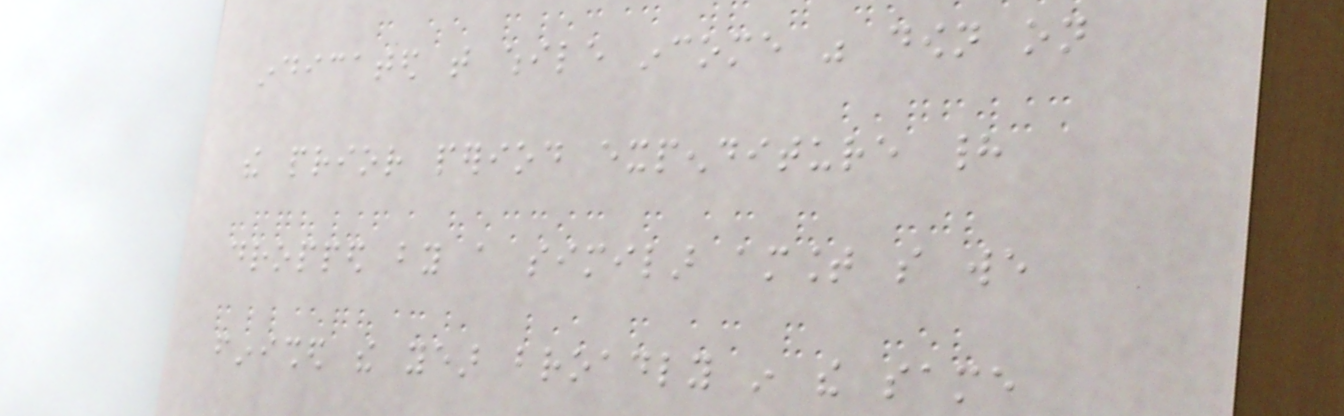indicated that while income was down on
the prior period expenditure had
dropped by a similar amount so we
finished the year broadly in the same
